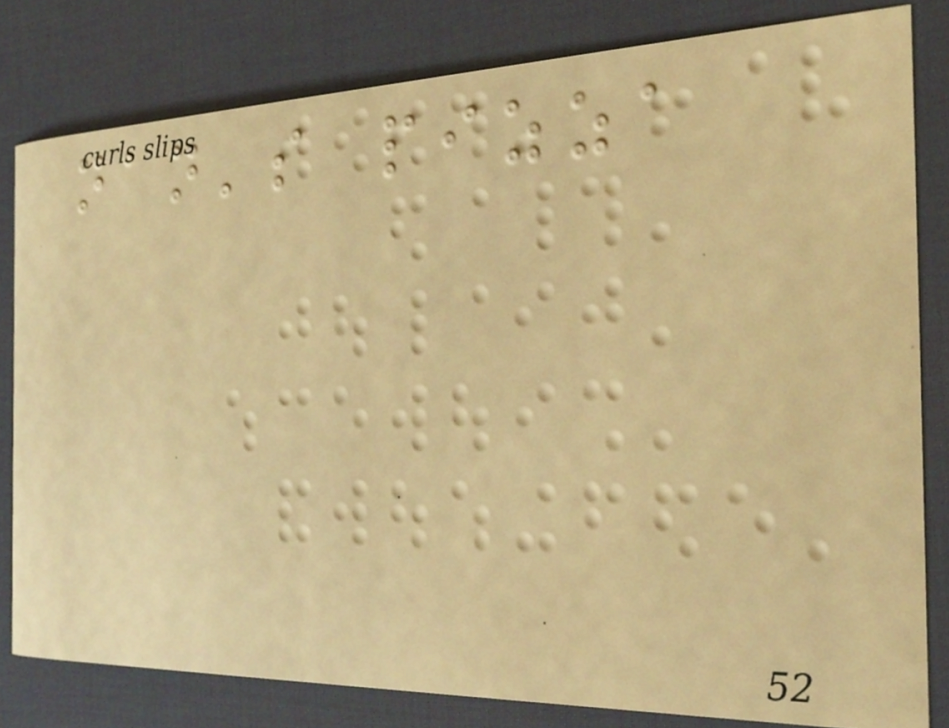nan's pizza
